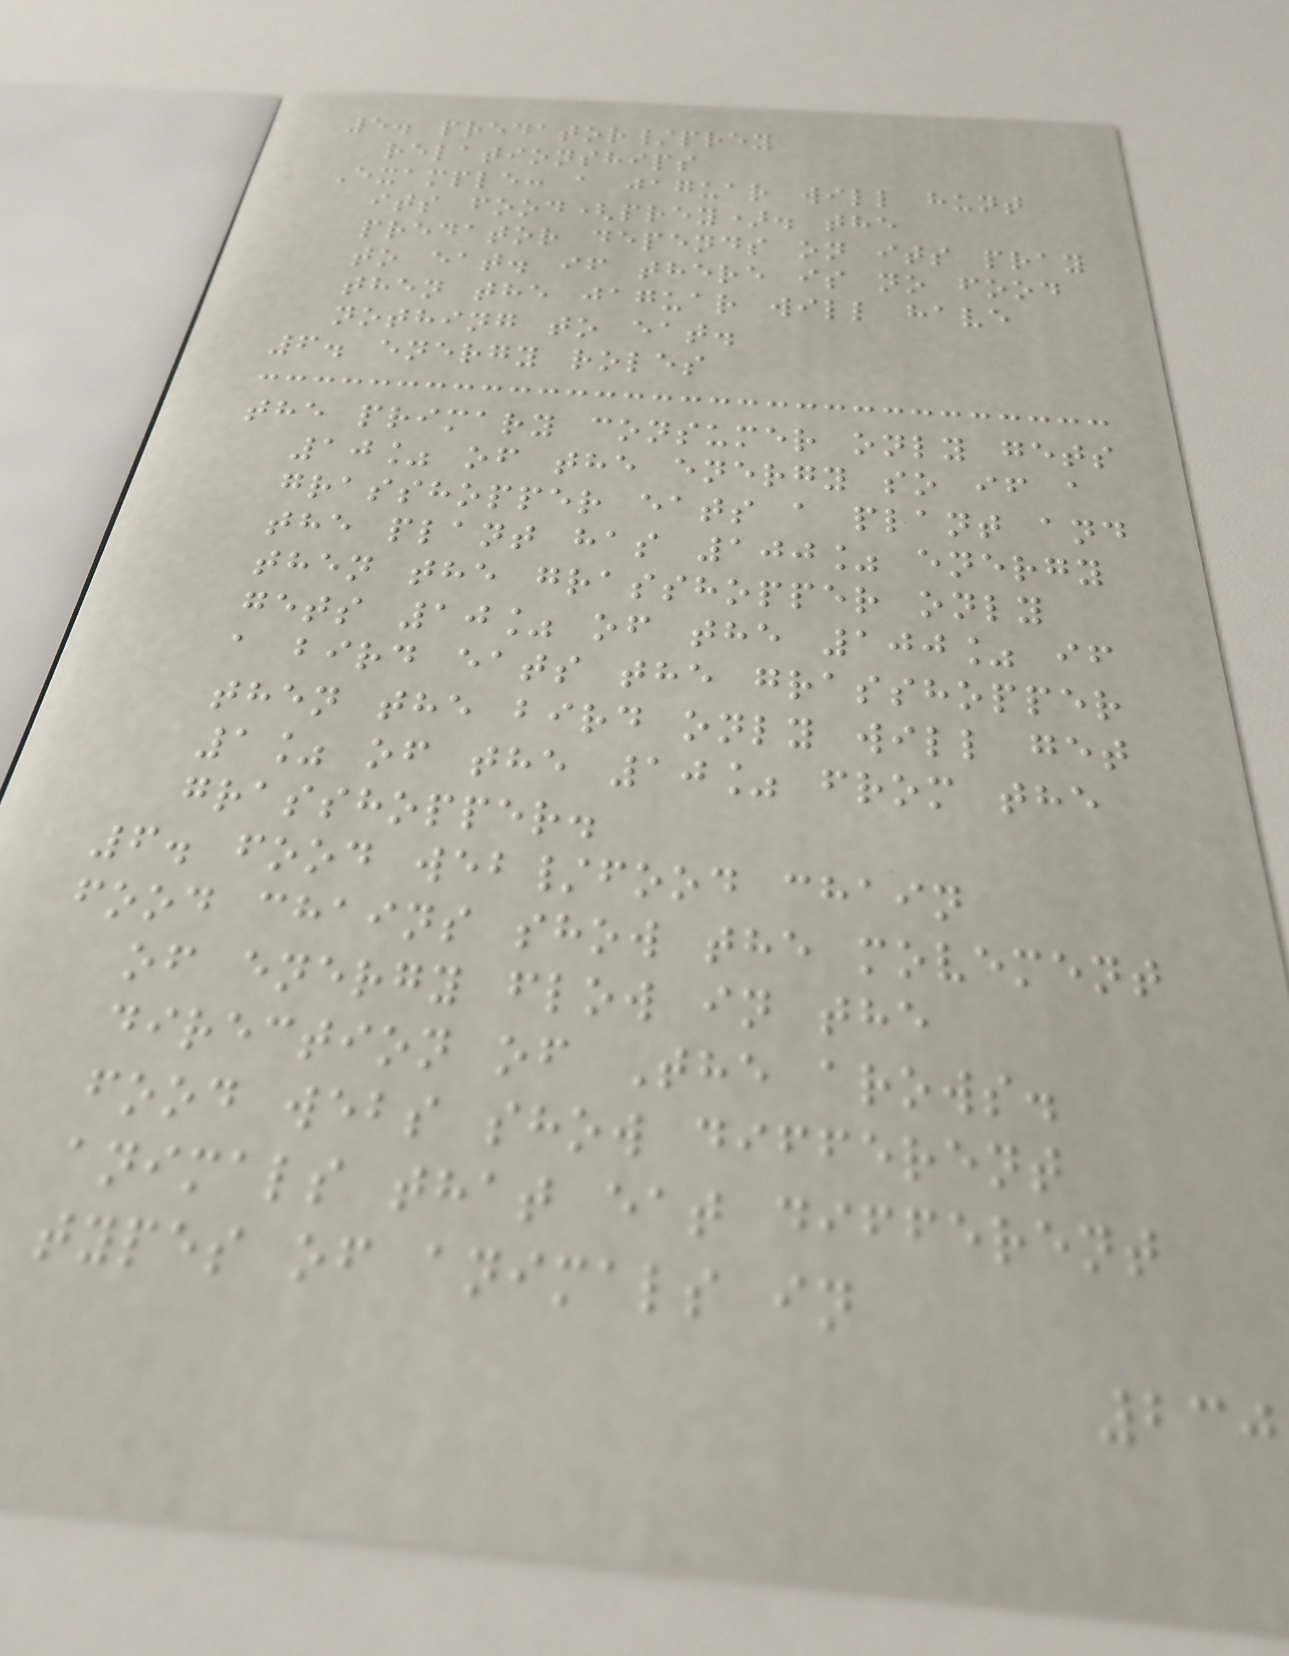5. predator/prey
relationships
Example: a jaguar will hunt
its food(prey). the
predator depends on its pray
to eat. if there is no food
then the jaguar will have
nothing to eat.
6. energy roles
the primary consumer only gets
10% of the energy so if a
grasshopper eats a plant and
the plant has 100% energy
then the grasshopper only
gets 10% of the 100% if
a bird eats the grasshopper
then the bird only will get
1% of the 10% from the
grasshopper.
6. food web/food chain
food chains show the movement
of energy flow in the
direction of The arows.
food webs show different
animals that eat different
types of animals in
230
